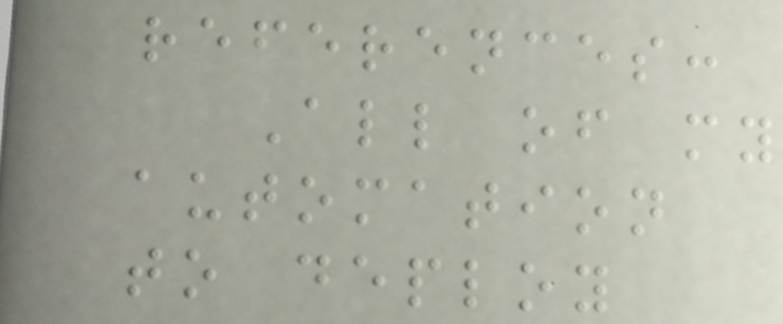references:
All of my
automation
to deploy
